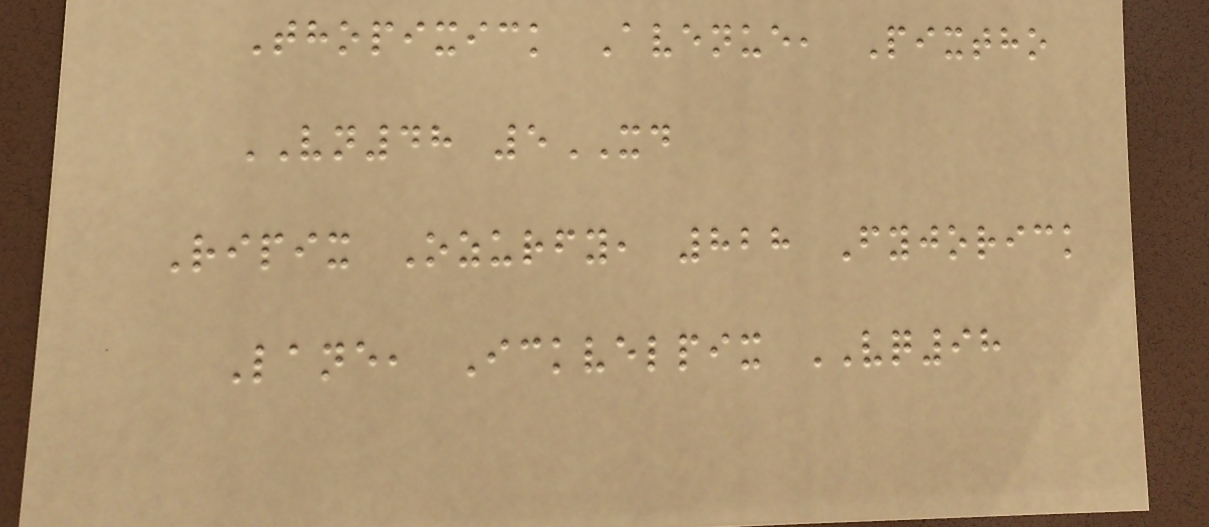Thopixick Avenue, Pixtho
VN48 5XD
Ripix Ozurfy, 828 Fyjorick
Lane, Ickvelpix VQ98
